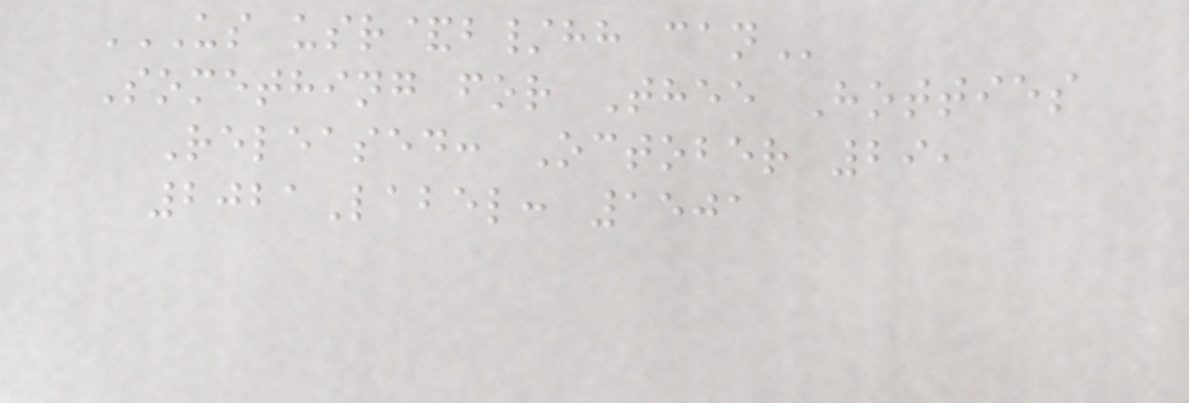US USR&B/HH CAN
Something for Thee Hotties
Released: October 29,
2021Label: 1501
